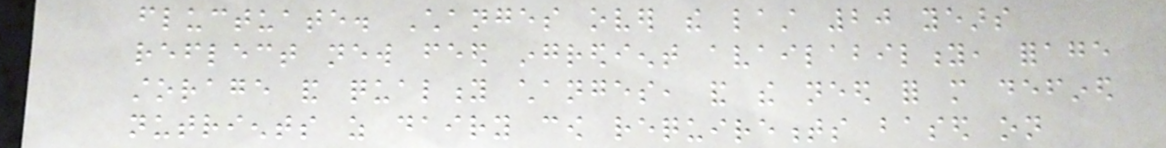fluctuate. Changes over the last 20 years
reflect new feed ingredient availability, forage
storage and quality changes, and the need for more defined
nutrients as dairy cow requirements based on
